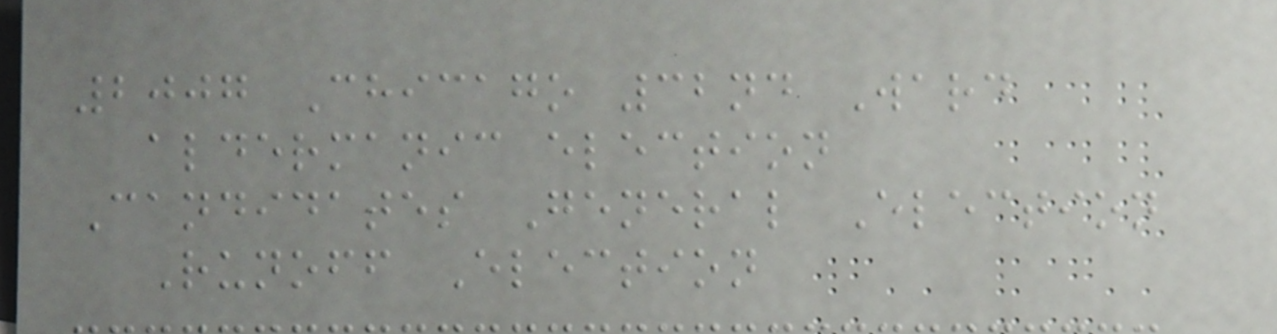2007 Chicago 32nd Ward
aldermanic election
Candidates General Election
Runoff Election
